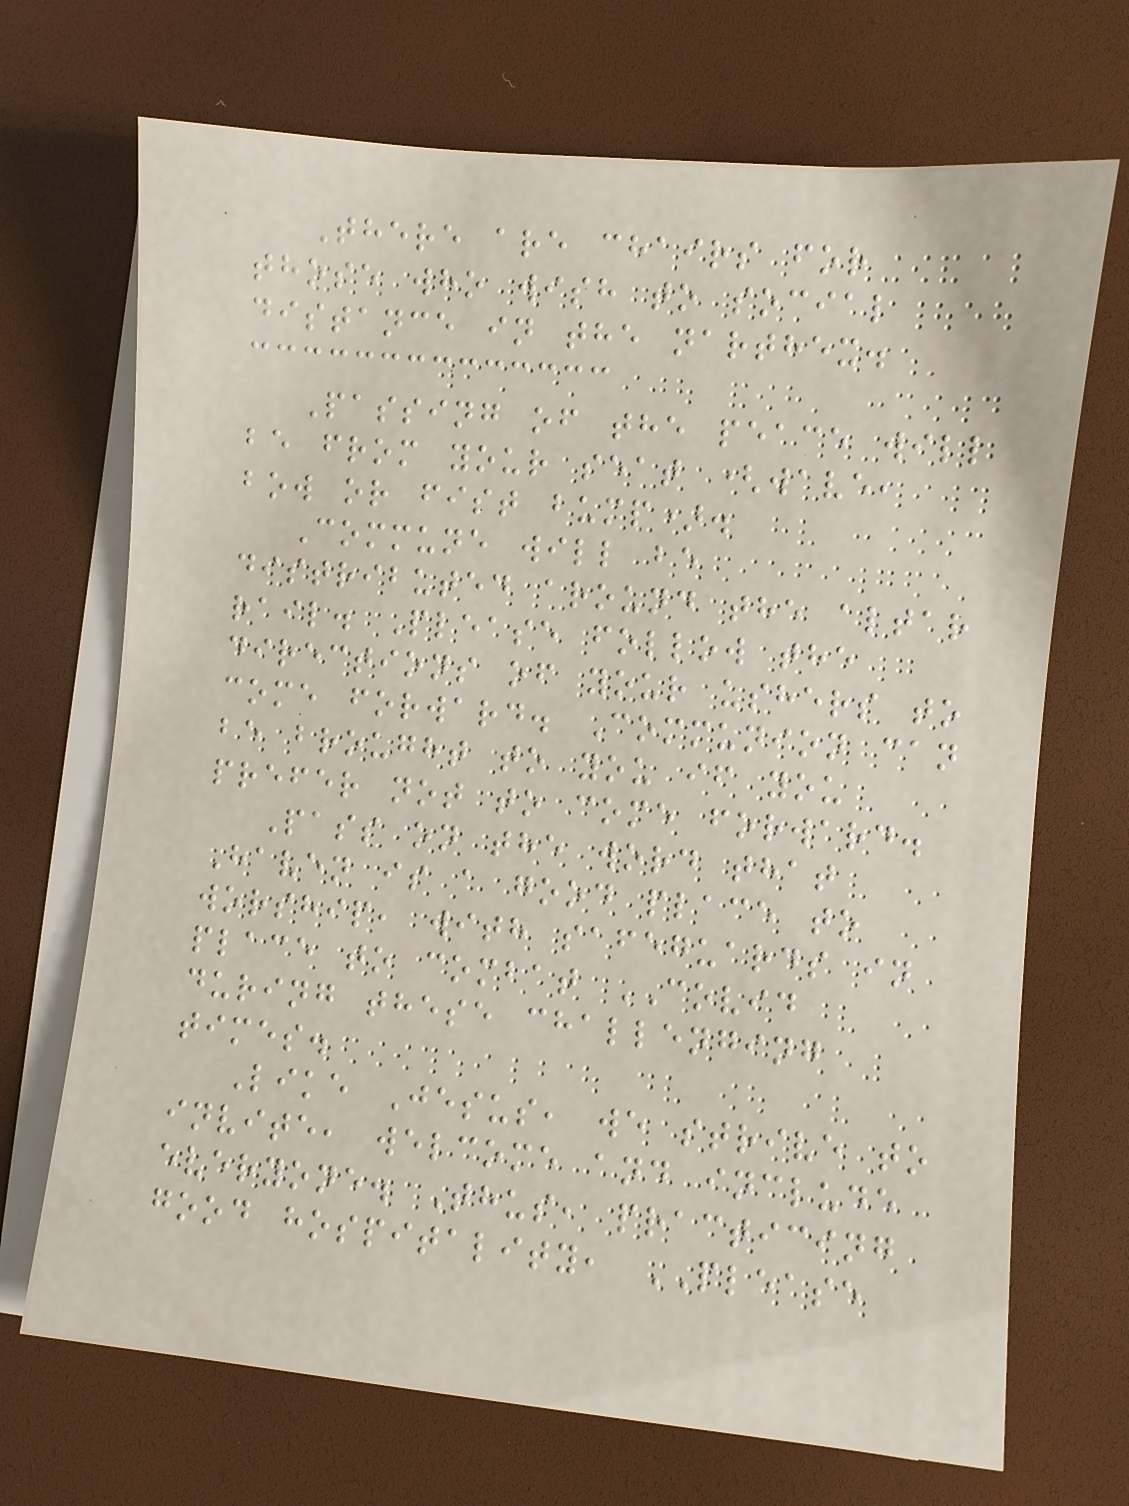There are chairs for
those who wish to social
distance in the narthex.
Passing of the peace will
be from your seat (wave,
bow or fist bump).
Commune will be
distributed around the altar
rail. Please follow the
directions of your ushers to
come forward. Communion can
be brought to you if you
prefer not to come forward.
Pass on the word that
Haven is a good place to
worship, with safeguards in
place to combat COVID
during these challenging
times.
Like Jesus, we strive to
invite, welcome and include
everyone. Thus, practicing
good hospitality, PLEASE
